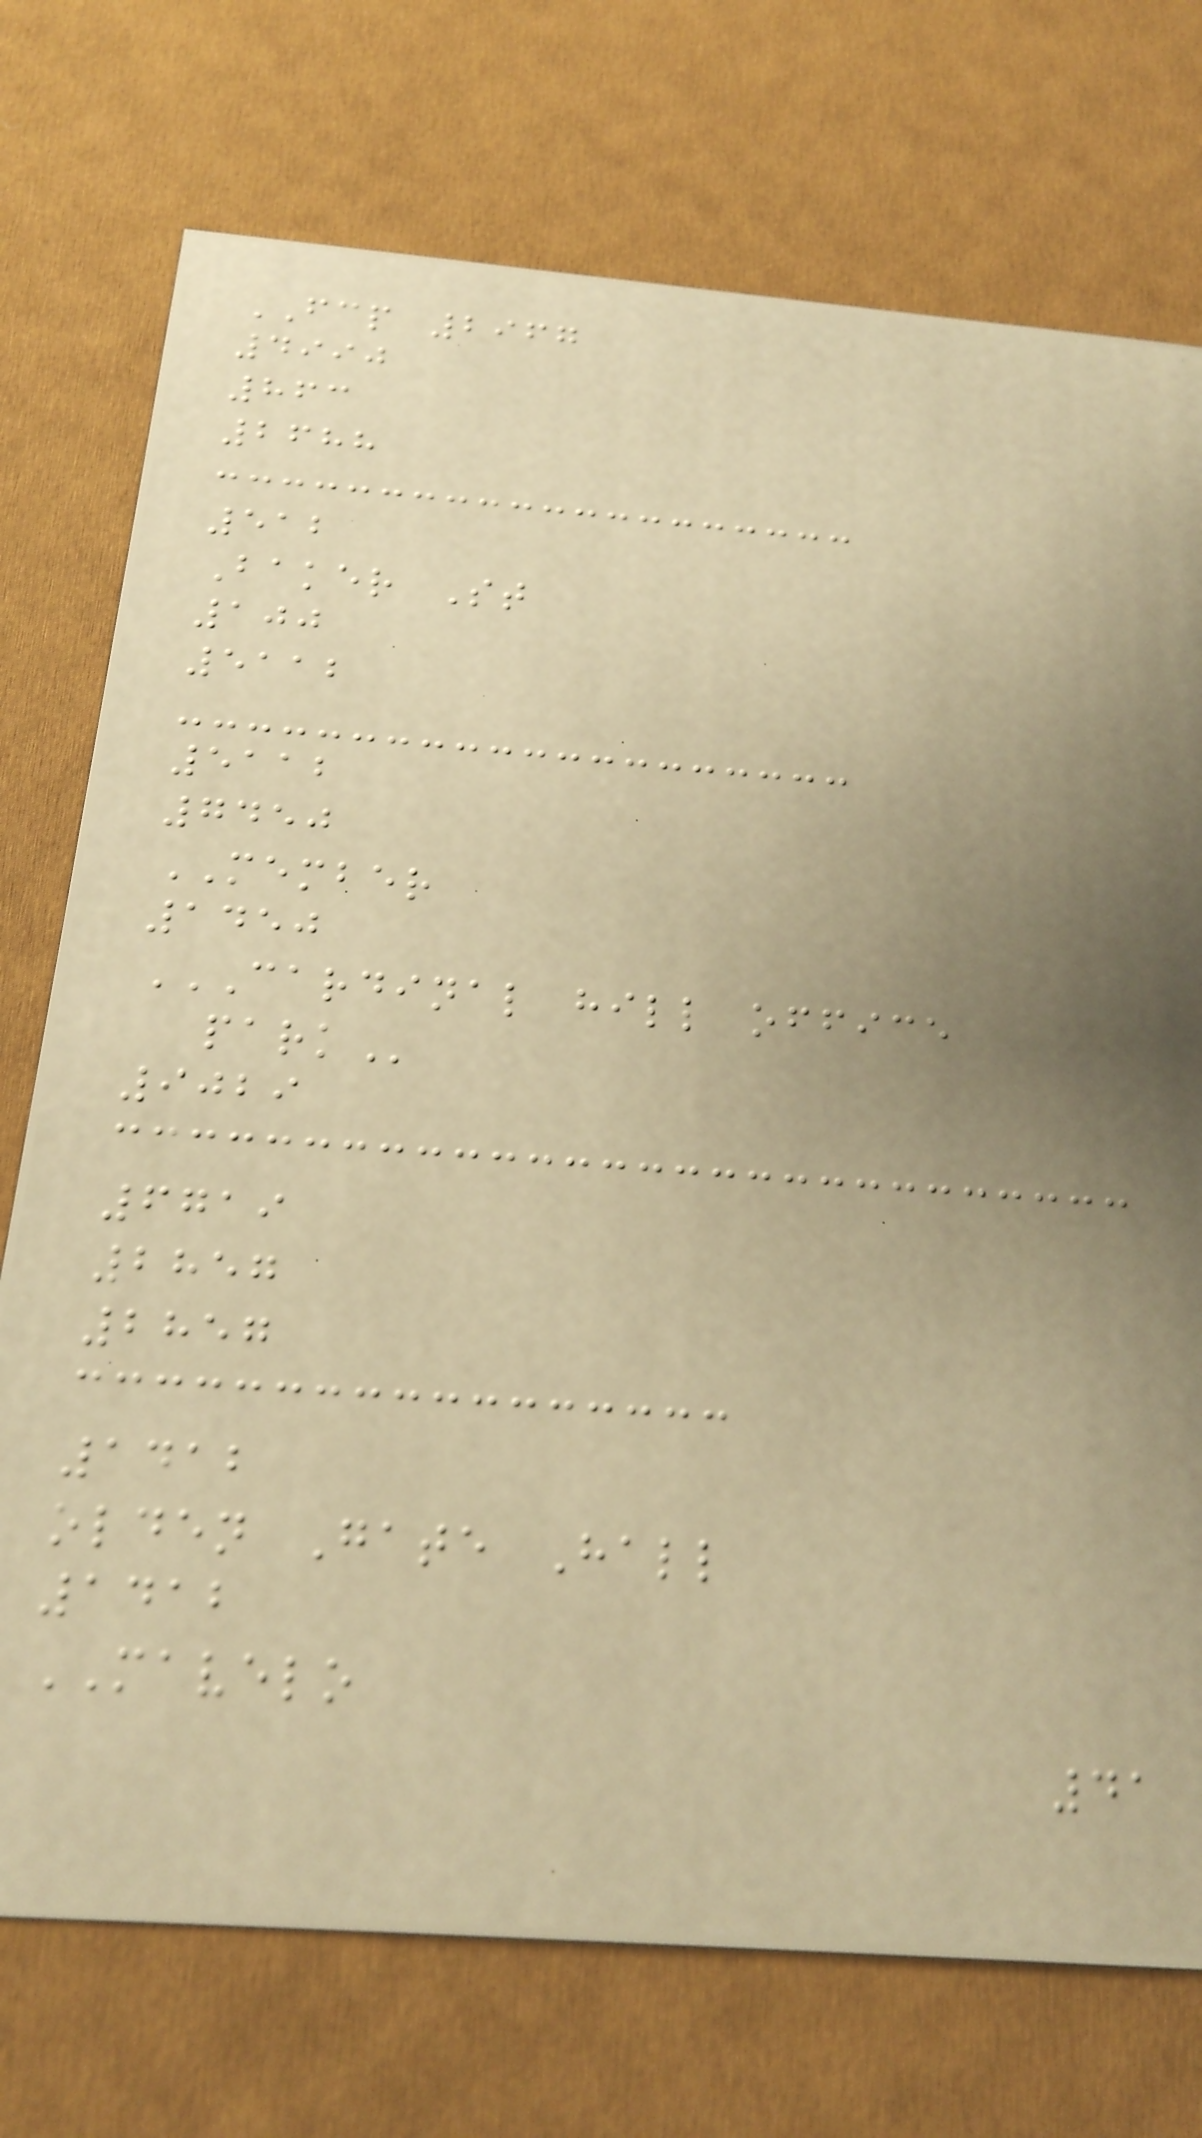FCP 2967
4990
863
2688
512
Baker St
100
5112
5112
7450
MEMBER
1450
CARDINAL HILL OFFICE
PARK
9029
6719
2857
2857
1412
olden Gate Hall
1412
MAVELO
41
